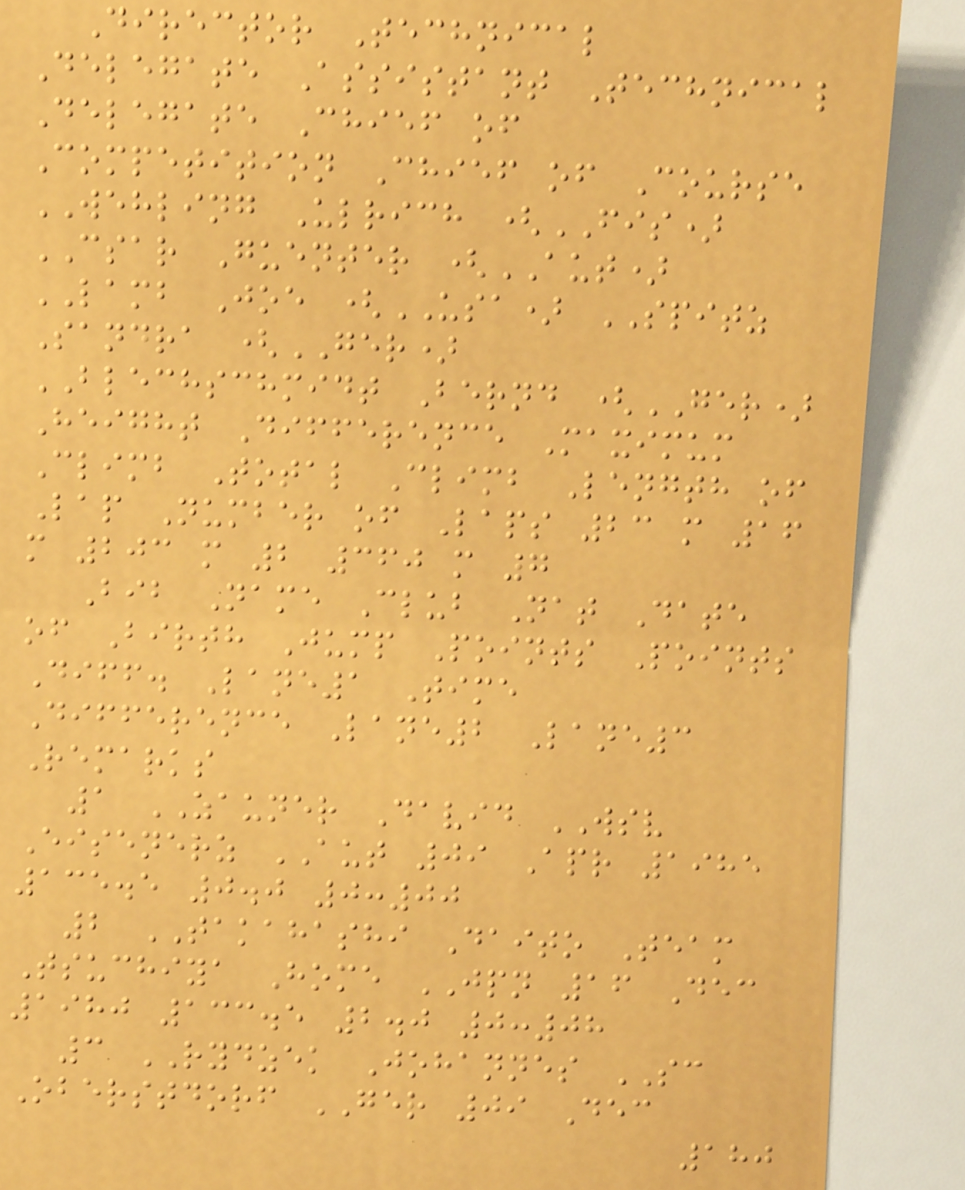Director Technical
Delegate Assistant Technical
Delegate Chief of
Competition Chief of Course
WEHLING Ulrich (FIS)
CSAR Guenter (AUT)
LAMB Joe (USA) SPITZ
Sandra (GER)
BLECHSCHMIDT Bernd (GER)
Height Difference Maximum
Climb Total Climb Length of
Lap Number of Laps 23 m 16
m 203 m 2 360 m 7
Bib Name Club Nat Date
of Birth Jump Points Points
Diff. Lane1 Time
Difference Lane2 Lane3
Remarks
1 ZAUNER David WSV
Eisenerz AUT 09 Apr 1985
135.5 0.0 0:00
2 TAKAHASHI Daito Team
Tsuchiya Home JPN 16 Dec
1980 133.5 2.0 0:08
3 RYDZEK Johannes SC
Oberstdorf GER 09 Dec
180
